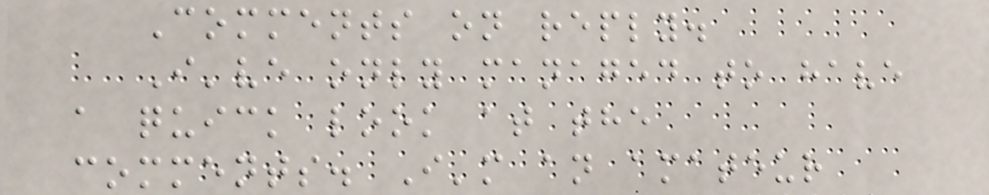Comments on reply.
I've only managed to have
a quick look at the
comments. I'm an amateur
